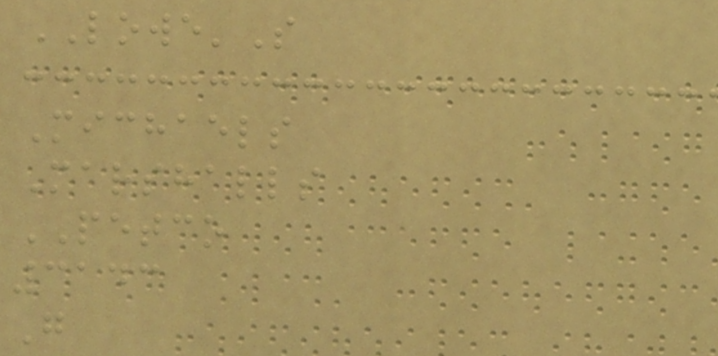LOWE'S
Michaels
Marshalls
PETCO
3143
G
